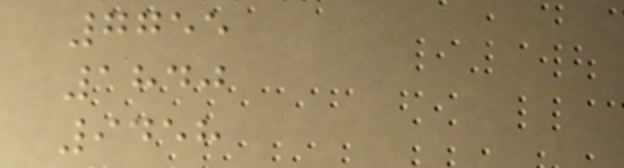7755
1840
9458
